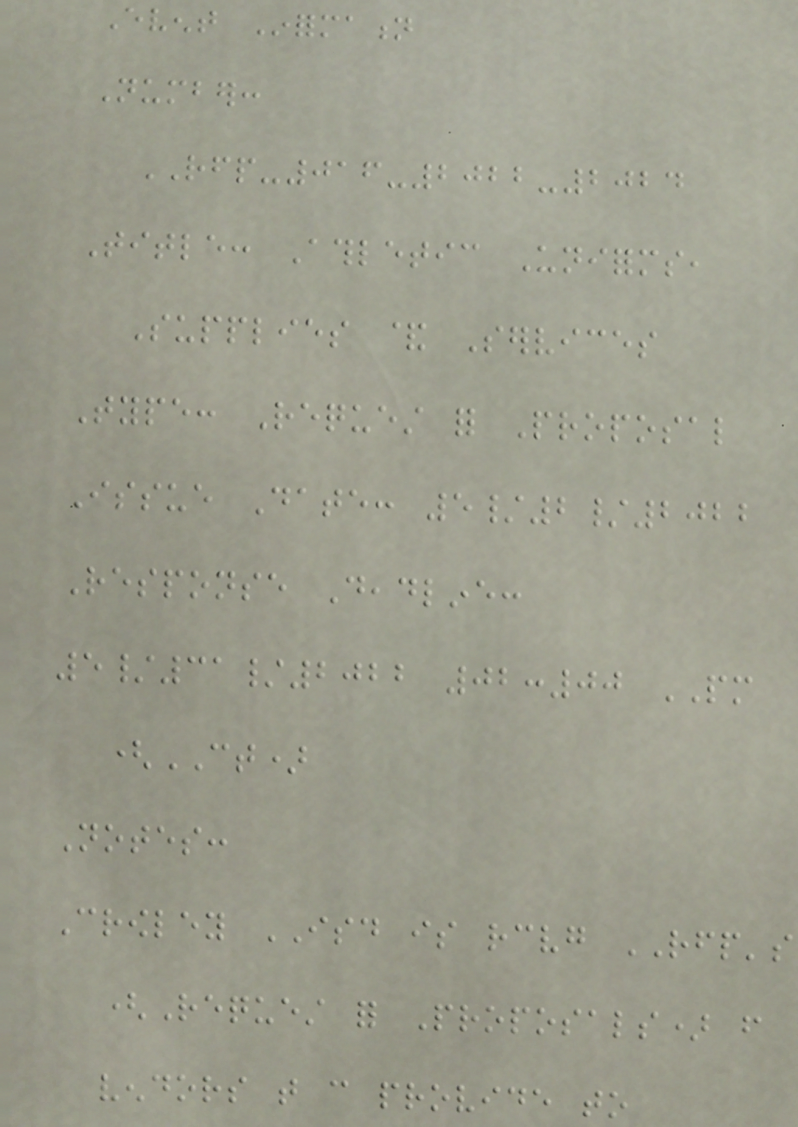Event Information
Number:
RFP-016-2022-2024
Title: Athletic Uniforms,
Supplies & Services
Type: Request for Proposal
Issue Date: 5/2/2022
Response Deadline:
5/31/2022 02:00 PM
(CT)
Notes:
Crowley ISD is receiving RFP's
(Request for Proposals) from
vendors that can provide to
